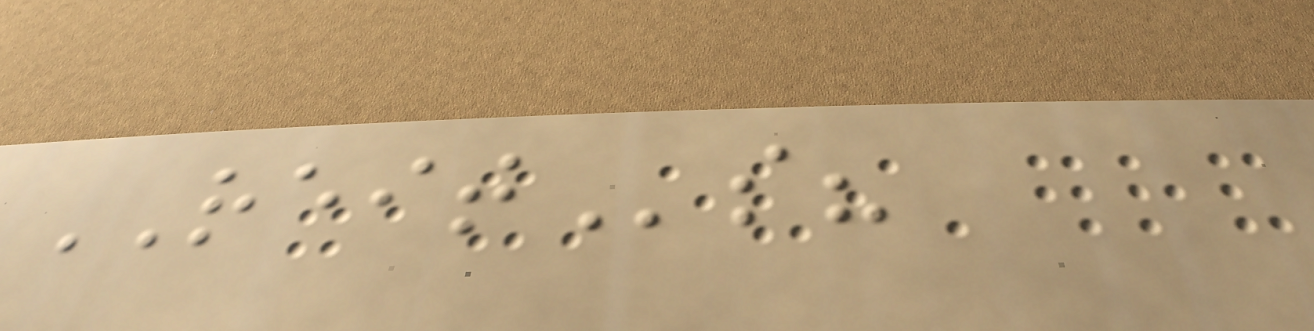REITs?
